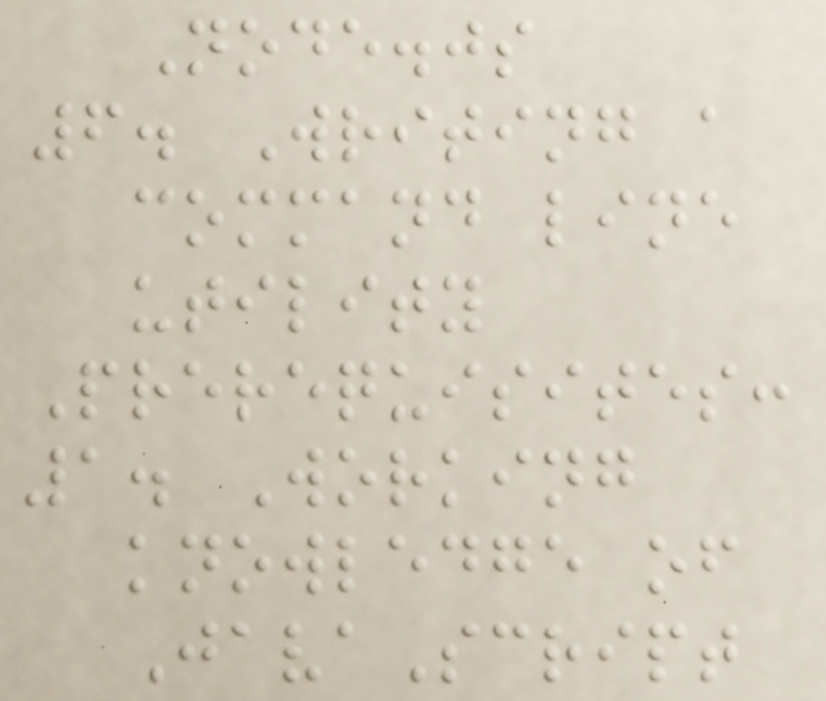Node.js
6. Writing a
command line
utility
Prerequisites:
1. Working
knowledge of
JavaScript
